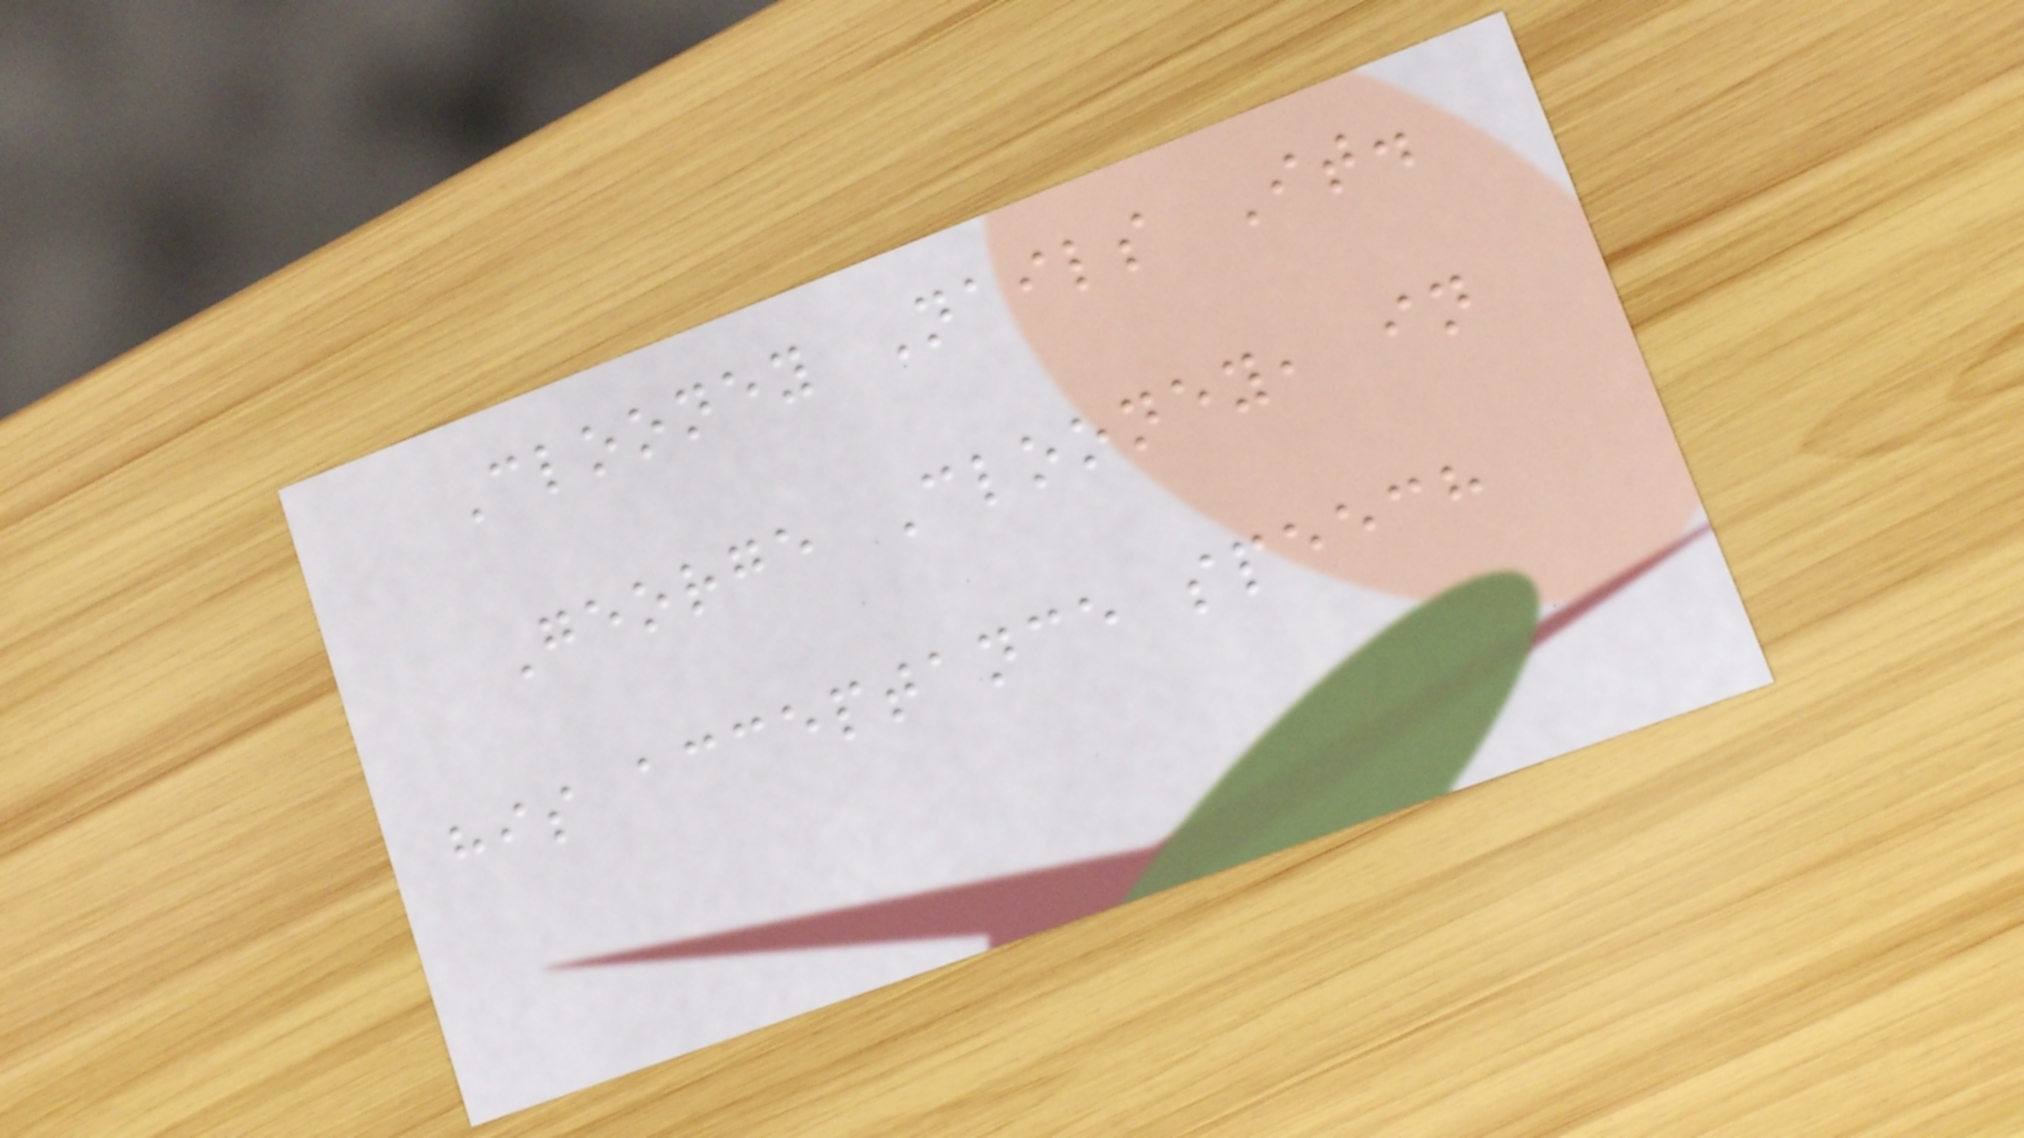Clooney Nails It.
George Clooney, in
his acceptance speech
